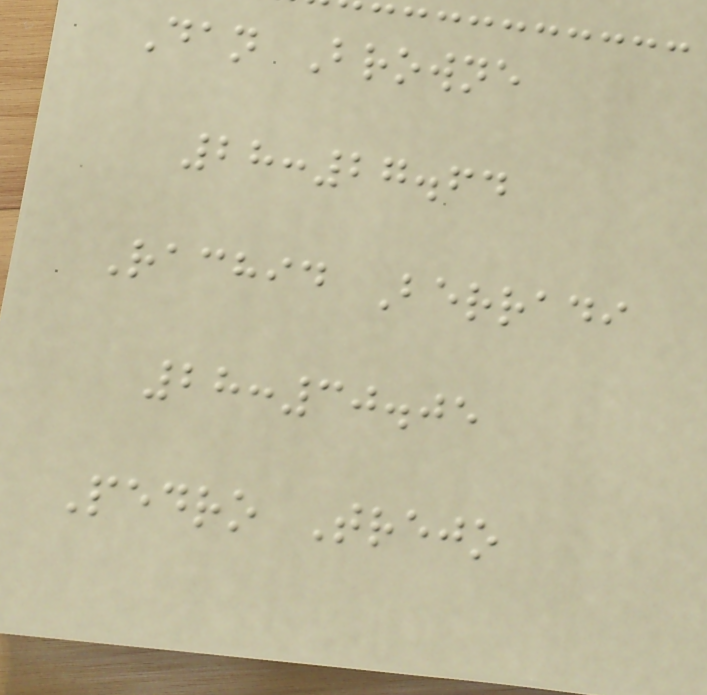Dan Browne
28:27.64
Rachid Berradi
28:30.05
Pedro Trejo
